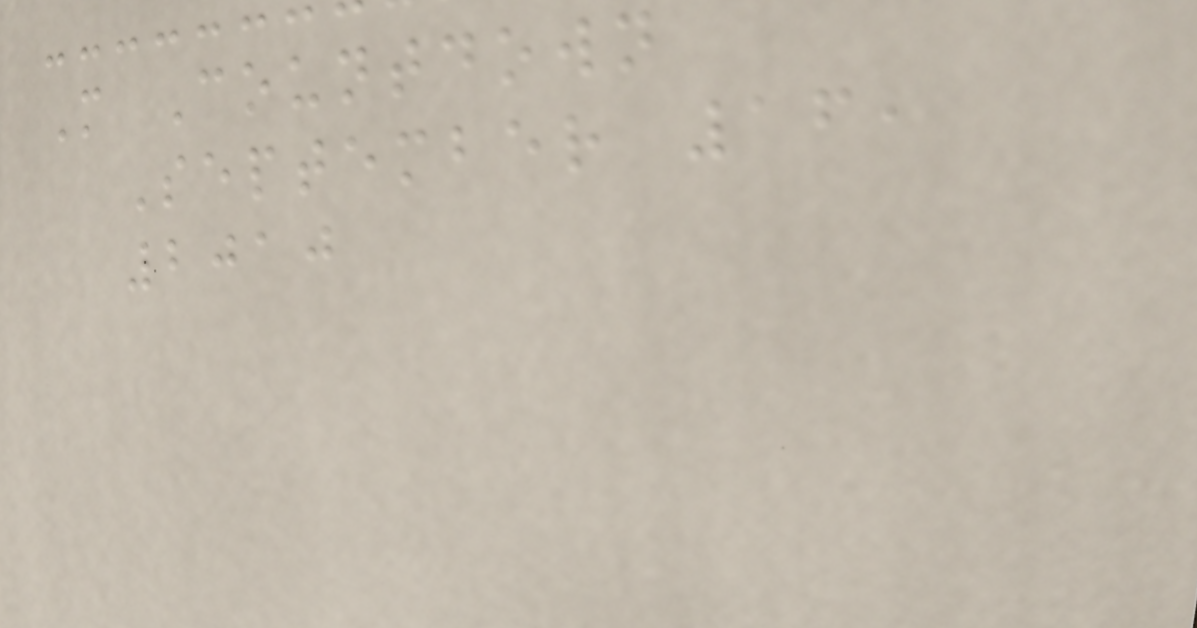M Countdown
September 16,
2010
